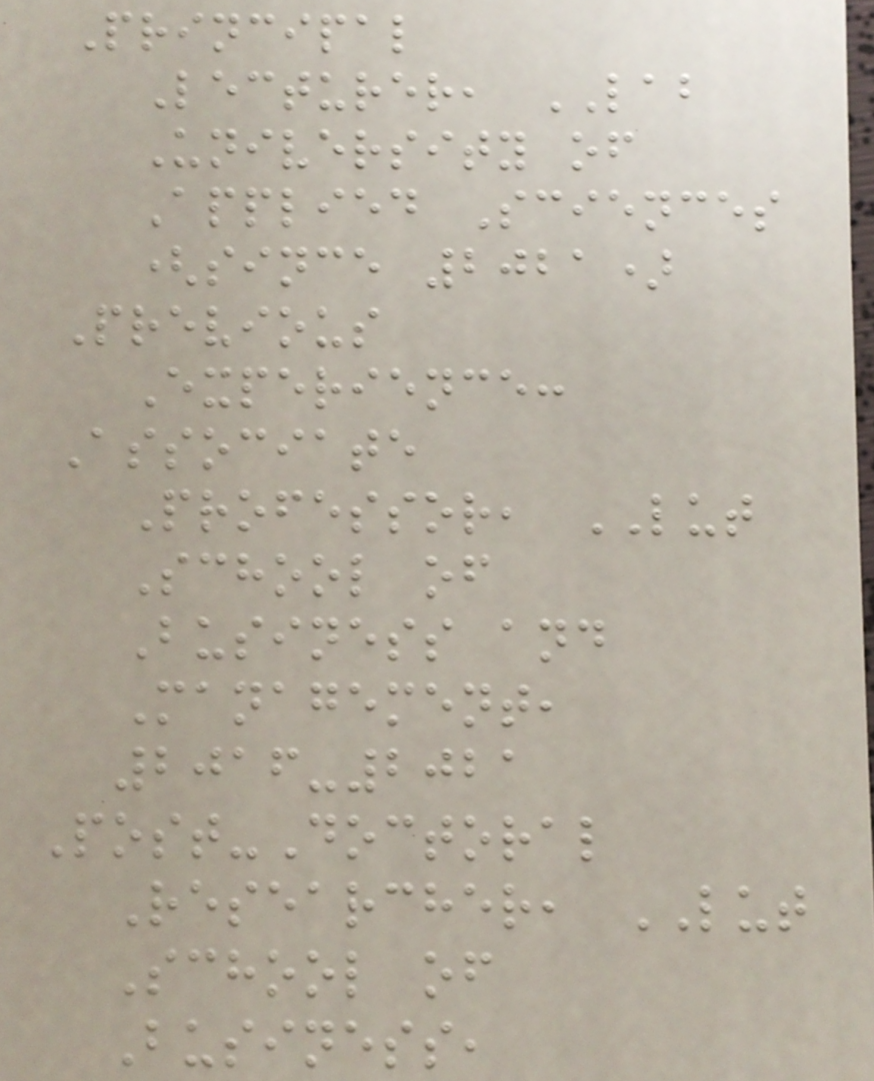Principal
Lecturer, LAB
University of
Applied Sciences
(since 2021)
Previous
Experience:
Associate
Professor, LUT
School of
Business and
Management,
2016-2021
Post-Doctoral
Researcher, LUT
School of
Business,
